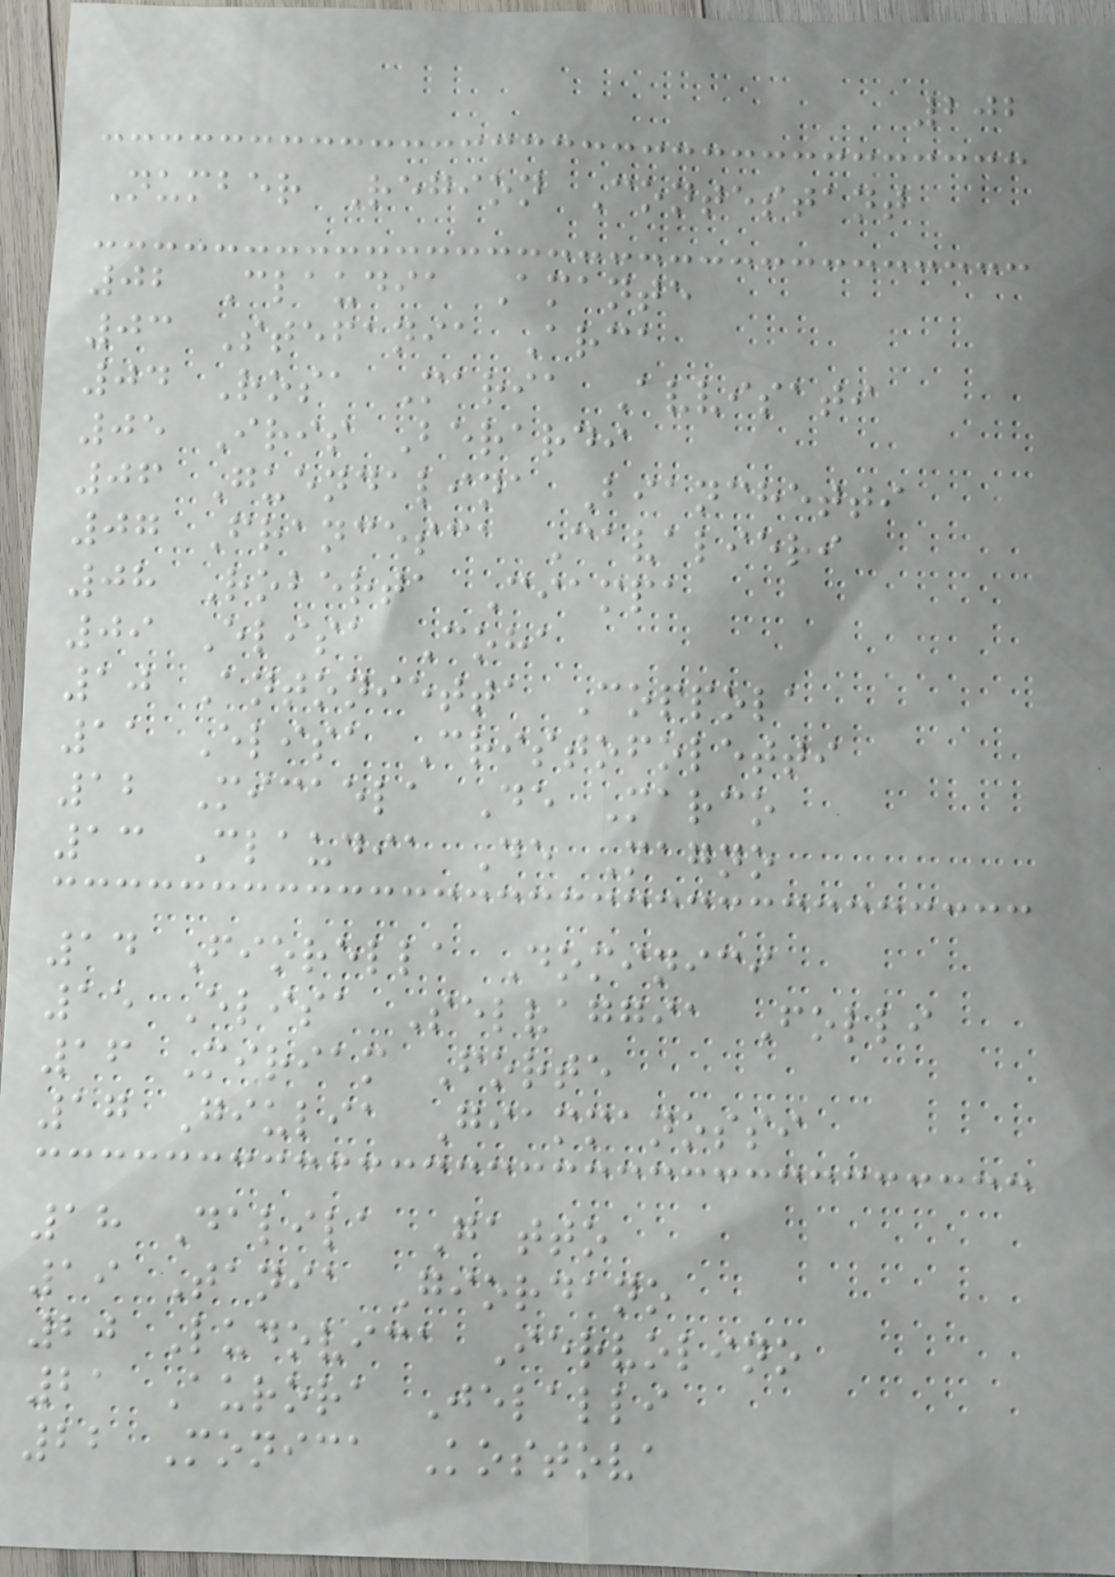202
Number Region Contestant
02 Claudia Amante
03 Stefania Arca
04 Rosa Maria Avvisati
05 Iris Berardi
06 Guendalina Bianchetti
07 Francesca Cavalieri
08 Roberta Ciampa
09 Elisa Coha
10 Antonietta Coppola
11 Elisa Cristofoletti
12 Micaela De Marco
13 Claudia De Magno
14 Fiorella Dominici
15 Elisa Selvaggia Folli
16 Miriam Forte
17 Giulia Giammanossi
18 Dalila Gatto
19 Tania Giordano
20 Ludovica Iervolino
21 Aurora Jelalli
22 Monica Kostova
